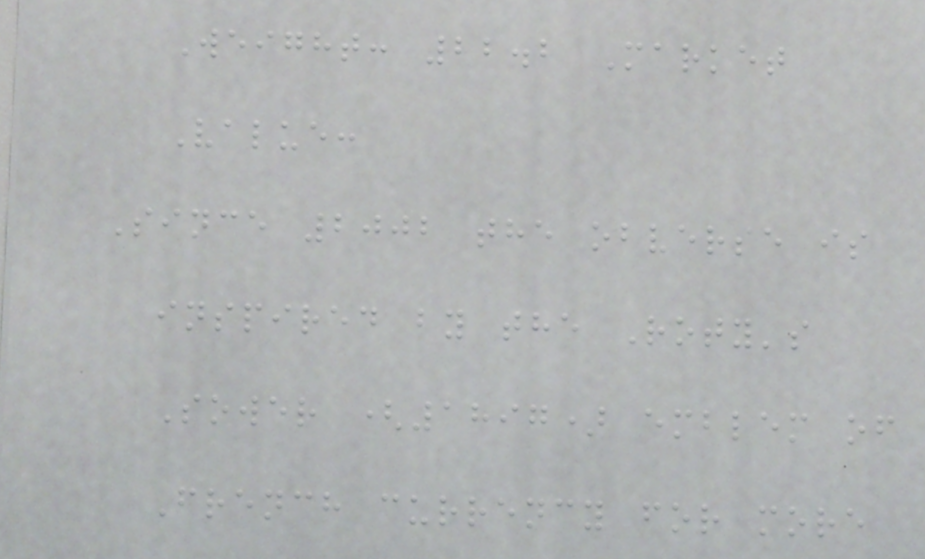Weight: 22.2 Market
Value:
Since 2002 the obverse is
inspired by the Roty's
Sower (1897) emblem of
French currency for more
